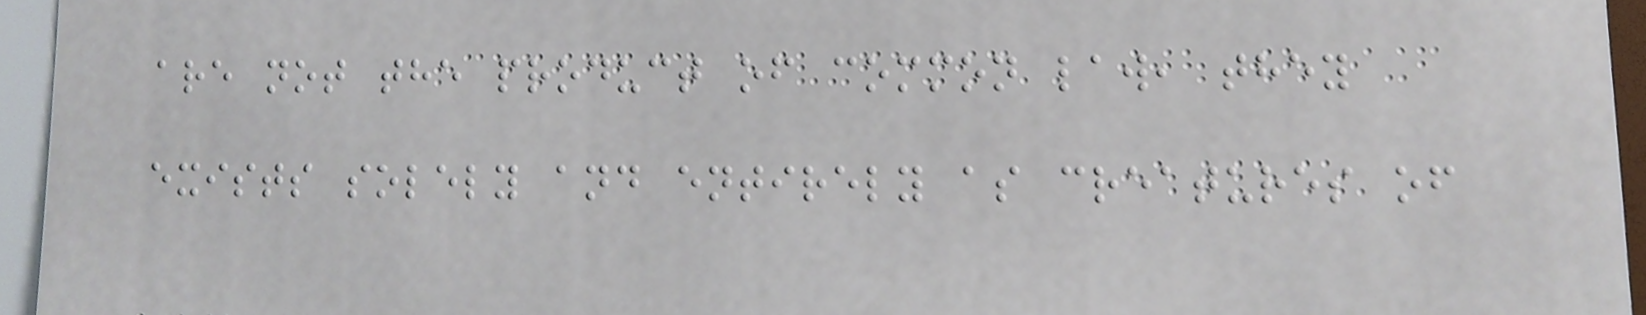are not the product of common law, they
exists solely and entirely as creatures of
